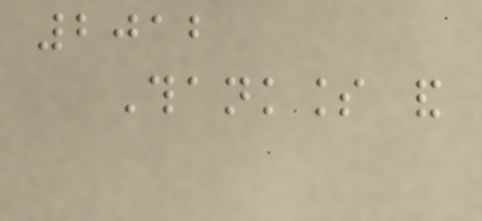2012
Thankless and
